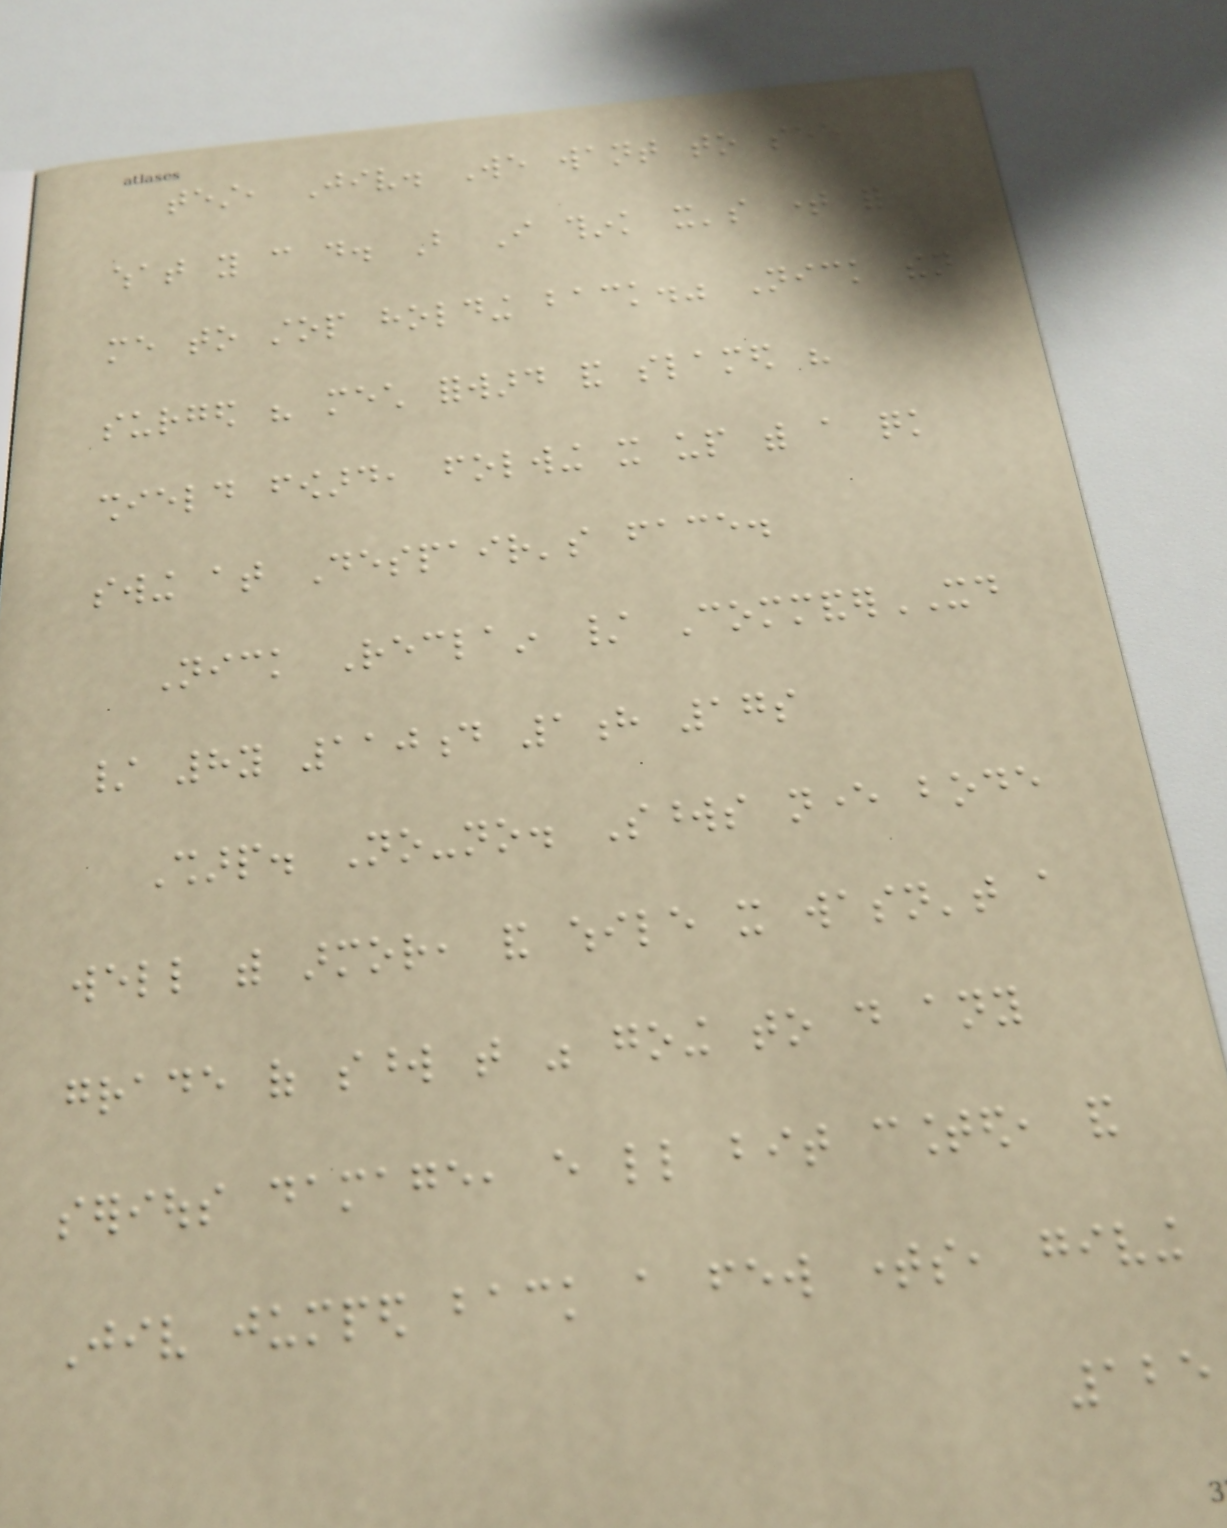test, Jiv. We want to see
what you can do. But I think it's time for
me to stop holding back." Nick then
surged his mech forward and slamed his
shield foward, folwing it up with a quick
swing at Despair's face.
Nick Reclain / CommanderXD
/ 8y 110d 1h 17s
Sharp. No-no. Swords never bode
well with armor, and while it wasn't a
grade of sword that was going to do any
serious damage, every little bit counted, and
Jiv jumped back a few times, giving
125
